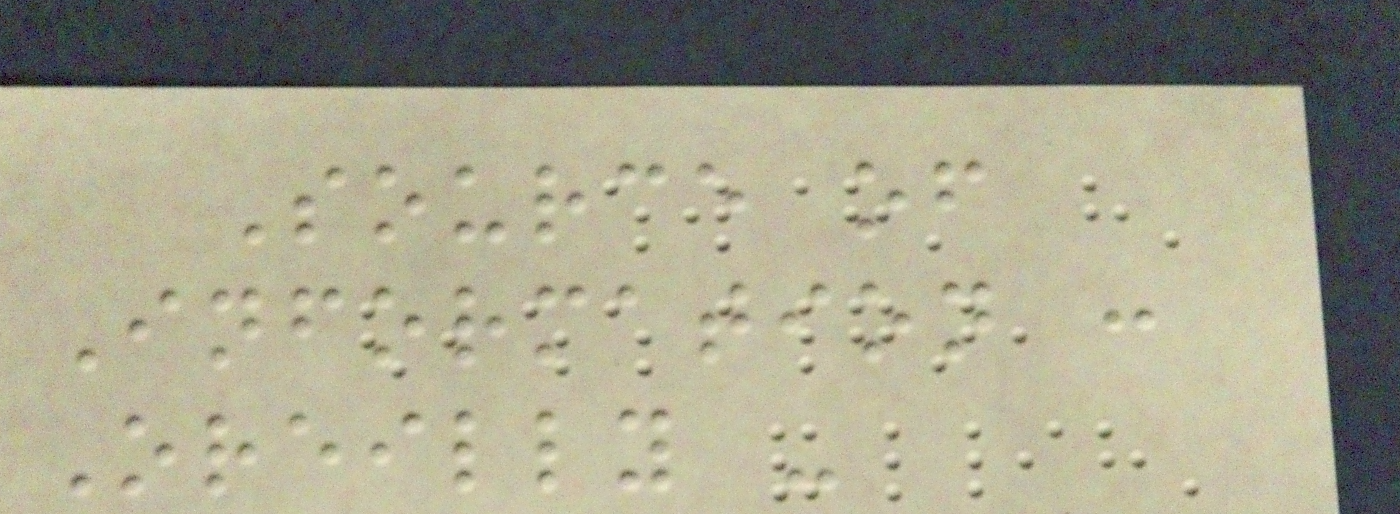Source of
Information :
Oreilly -
